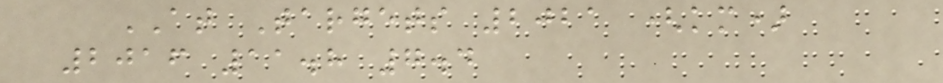AT Targets 2021 (km)
2016 11.8 7.4
